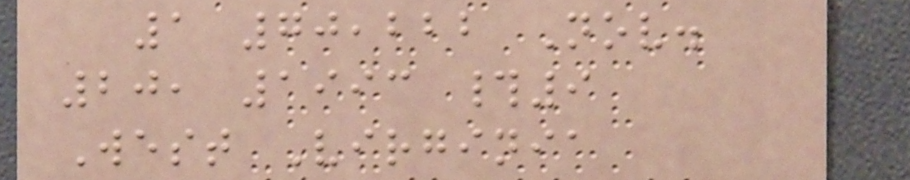1 70,222 Nov.
20, 1993 #9
West Virginia
